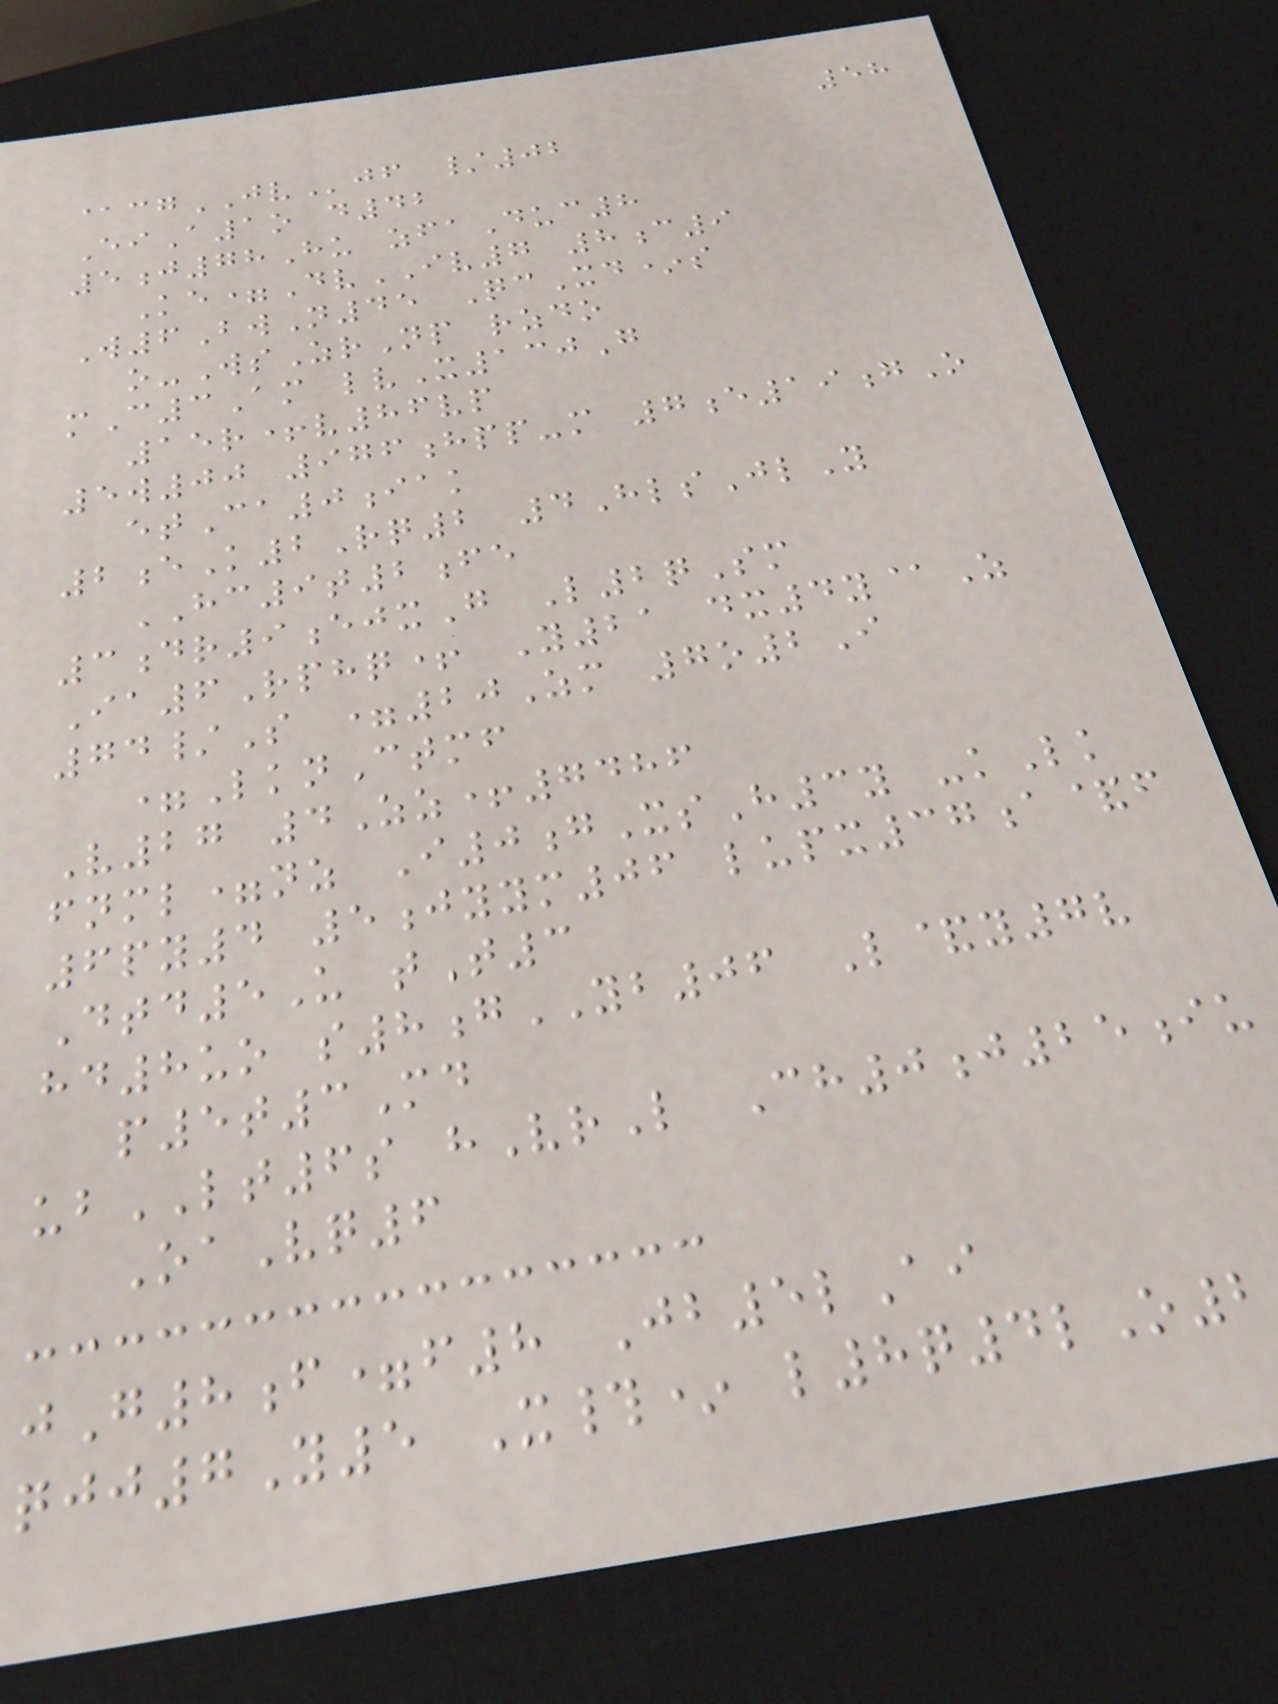58
@cgJVjf /02
EiA1o d42
5j78Hu zfaDuc8
Ke=DvIV7 8c9
W6BwN45 QcXd*s
o-WsZrNp rzdo
mC3Am lvX130G
15r+v86vp
5w00 976hpp-m 7e19gO
etCa0iak
2eK2Rq2 4HlsJlY
HC9t2fe
3dr9ejxG L2qSm
Ia6Rphq+ Y21 dx4y@Z
74/S =20Zm 7o2I
=LknCtmf
V27 4Zz+7486
fnml=nz I0gXsH3y -kLk
6py4 5jyym06 lupx37a&f
Dtd5U tT3
hd8uo s8gYB06 L&y7v
p5t3Md
ubLT6s hVrL Ch0j25iu
OaVq6
jG8f=f8 Jb5lAi
qjj7Y5 X#* l8q4lO2
